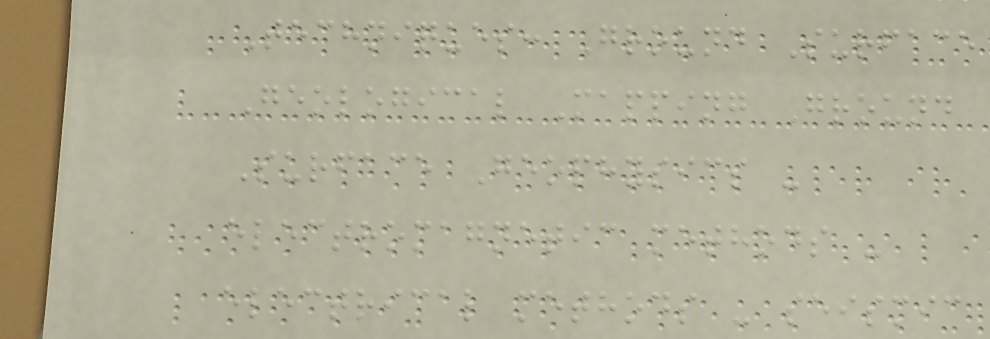Techniques: Ground Surface
Geological Mapping Ground
Surface Geophysics -
electromagnetic methods -
electrical methods - seismic
